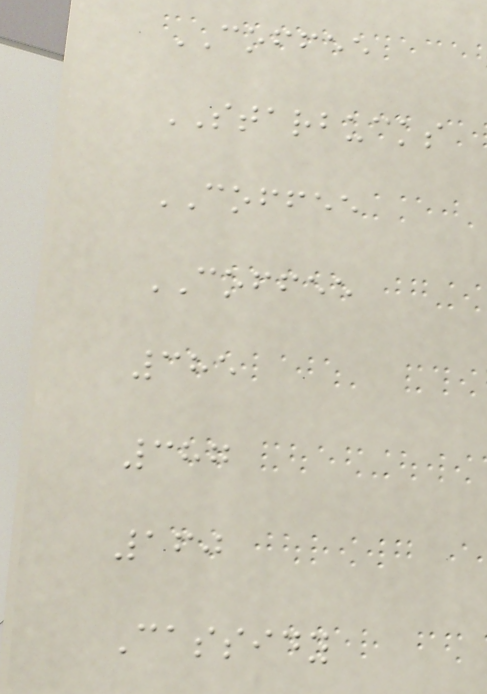COFFEE
STARBUCKS
COFFEE
COFFEE
385
387
160
Cassidy
